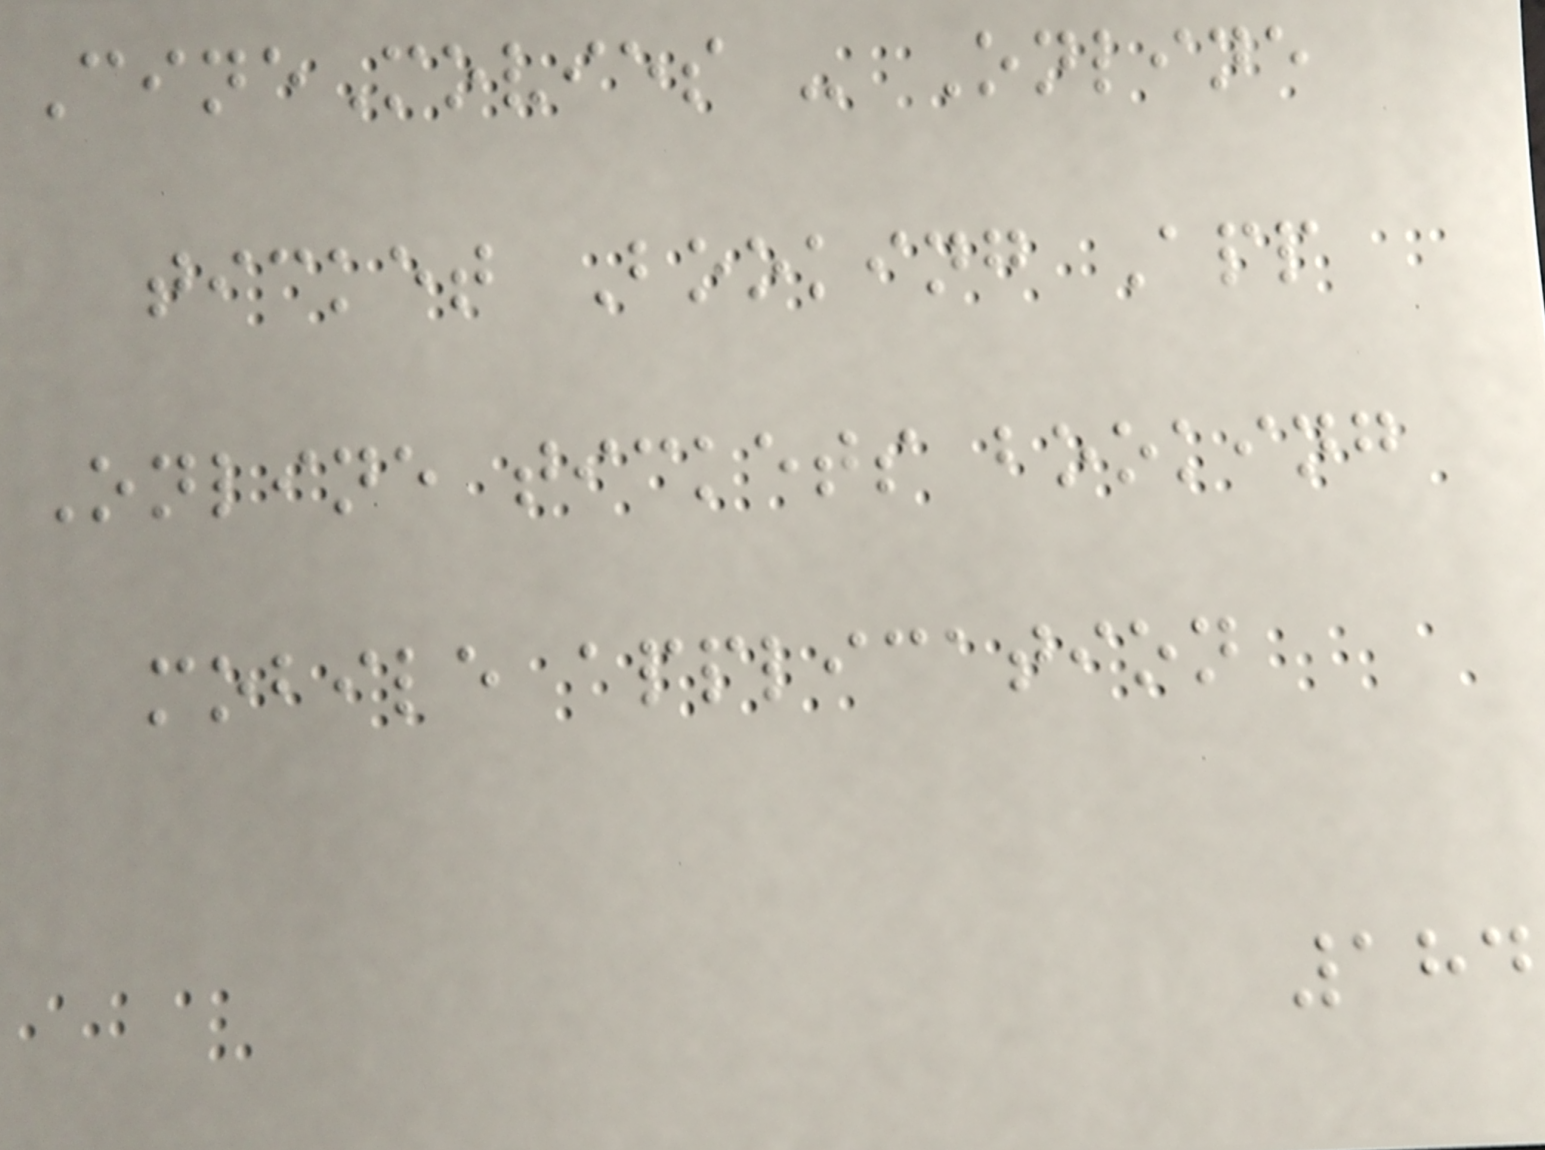CineMovies - Online
ticket Booking App
Online tickets booking
mobile application
184
